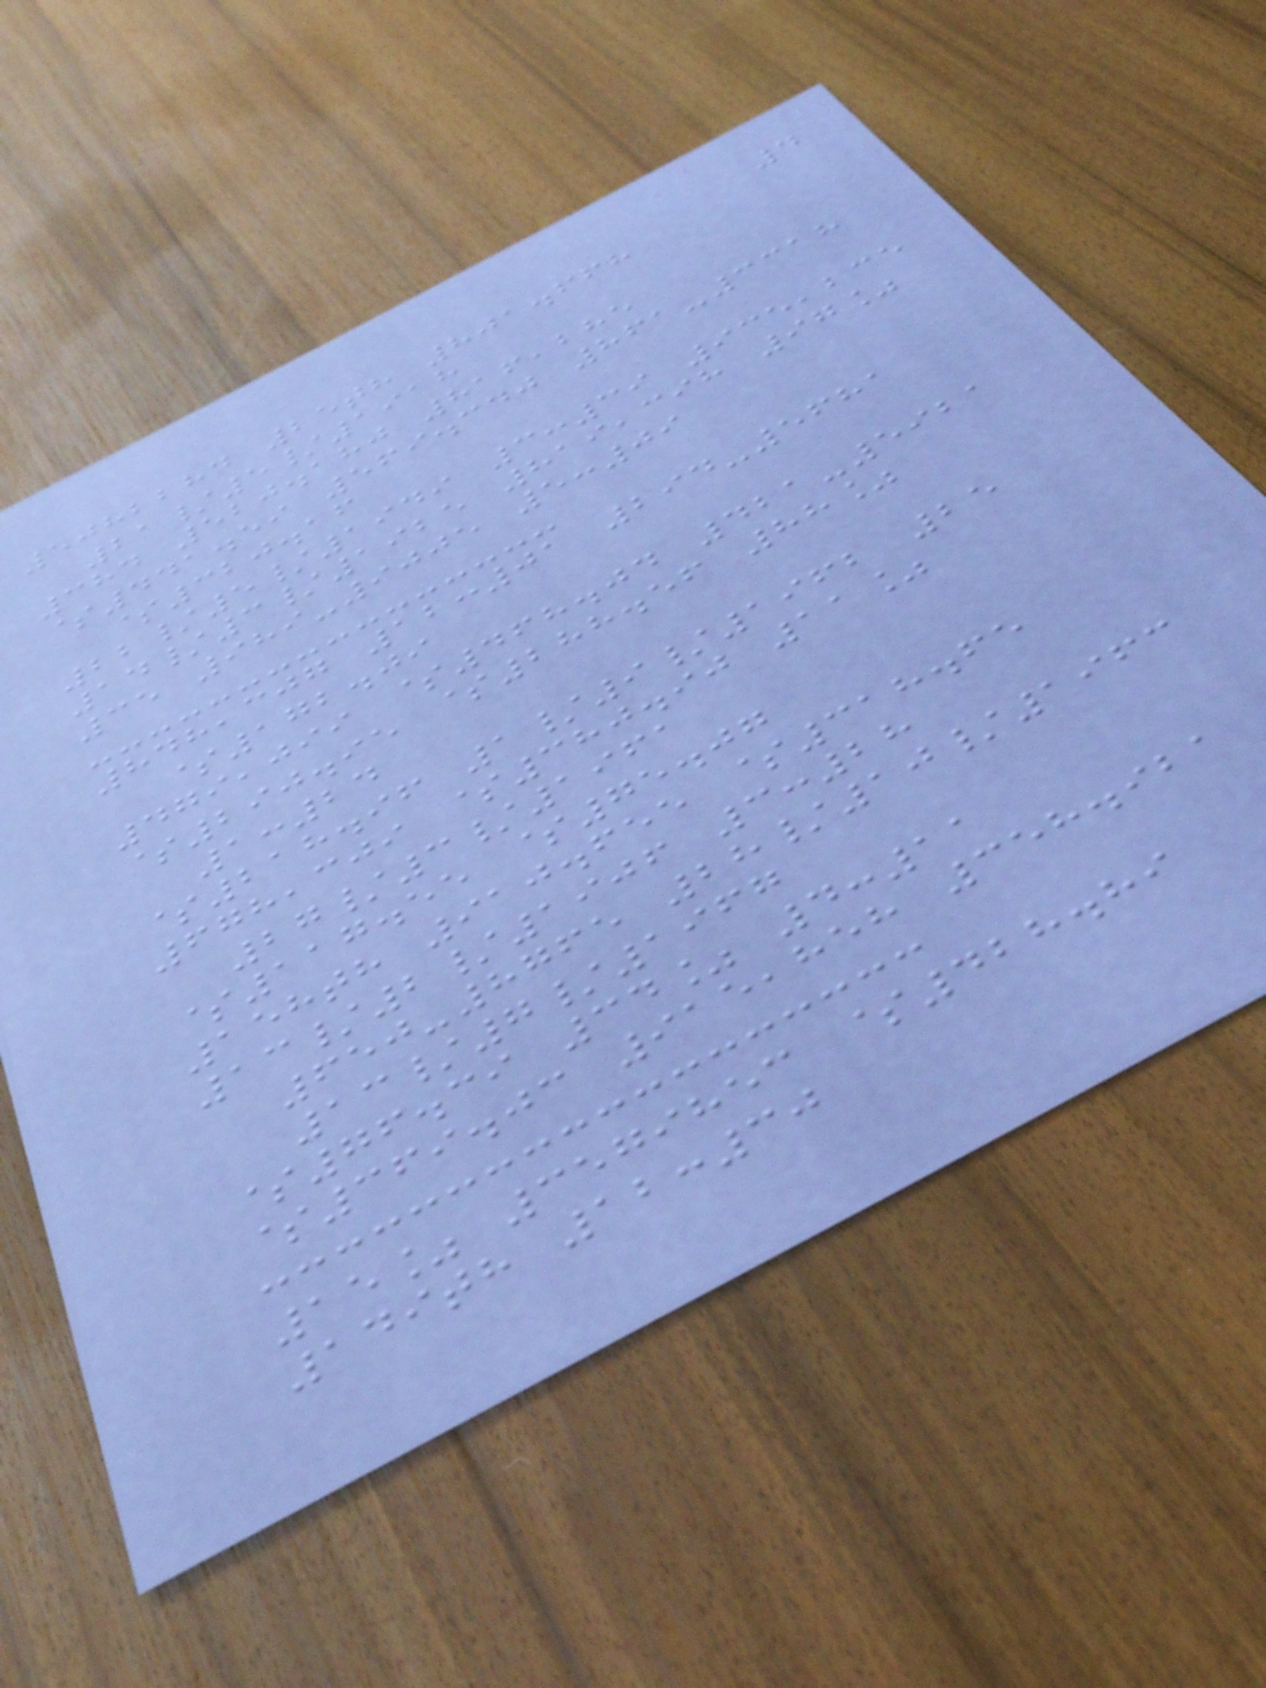4
5082284 25th 801.668
21/5/1918
384 520.180 816,285
$441.59 569.340 861-3318
$320.16
22/5/1949 3:39 935,235
14/3/1925 819,398 97%
35 989-9005 5:09
848,307 12:01 294-5681
$172.09
479,099 $468.04 421-5921
$290.95 $288.56 88%
1:24
$218.96 1/9/1962 25
678,309 $380.90 11%
27/3/1961
$117.55 $75.07
158th 910.655 $318.65
13/2/1906 3:28
650-8765 28/10/1963
13/7/1967
$76.39 34% 4:11
$369.03 915,858 358.921
15% 3579853 $428.89
149th 12:30
